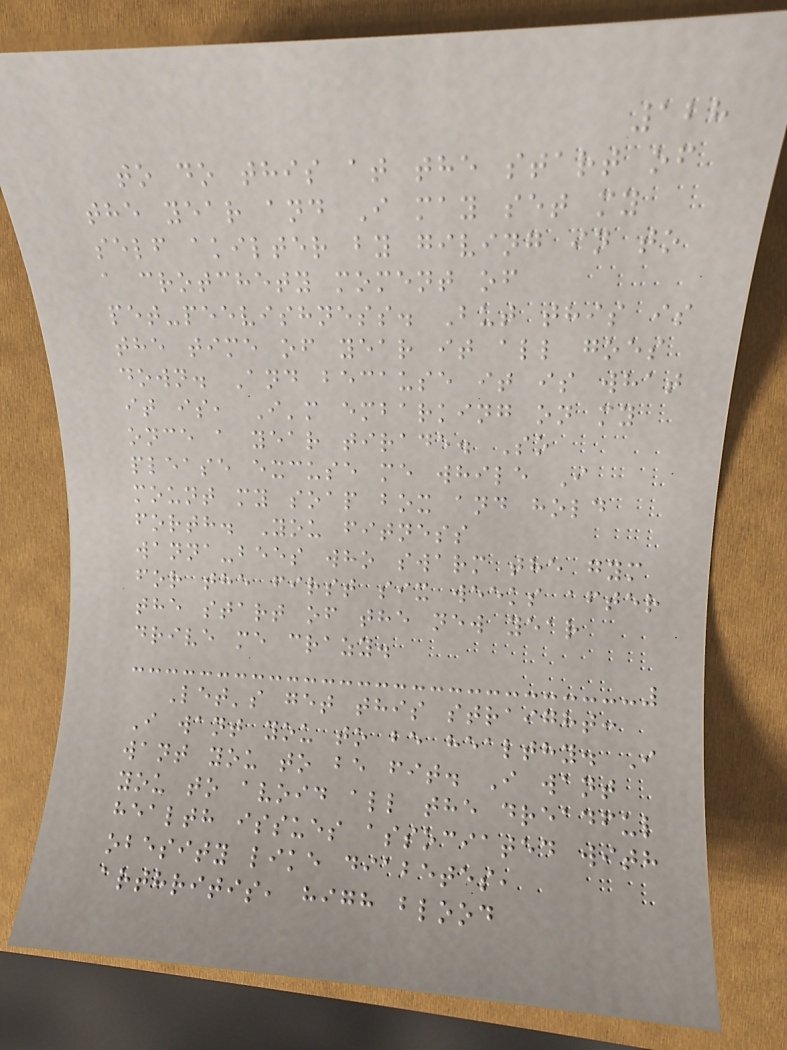128
to do this at the start of
the year and I may set my
self akilter by giving in to
a crotchety moment of
pet-peevishness. But this is
the time of year it all goes
down. And because it is what
it is, I'm embarking on my
once a year tirade. So
please excuse me while I
mount my soap box and hold
forth. You fitness
wanna-bees who swarm the gym
for the first six weeks after
the start of the new year
drive me crazy.
Let's get this straight:
I want you to be healthy. I
want you to be fit. I want
you to avoid all the dreadful
health issues associated with
obesity like diabetes,
arthritis, high blood
